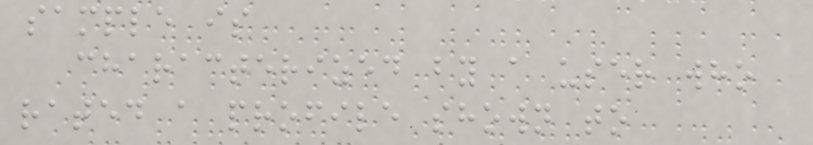sample is
characterized by a user who
rated a profile shown to
